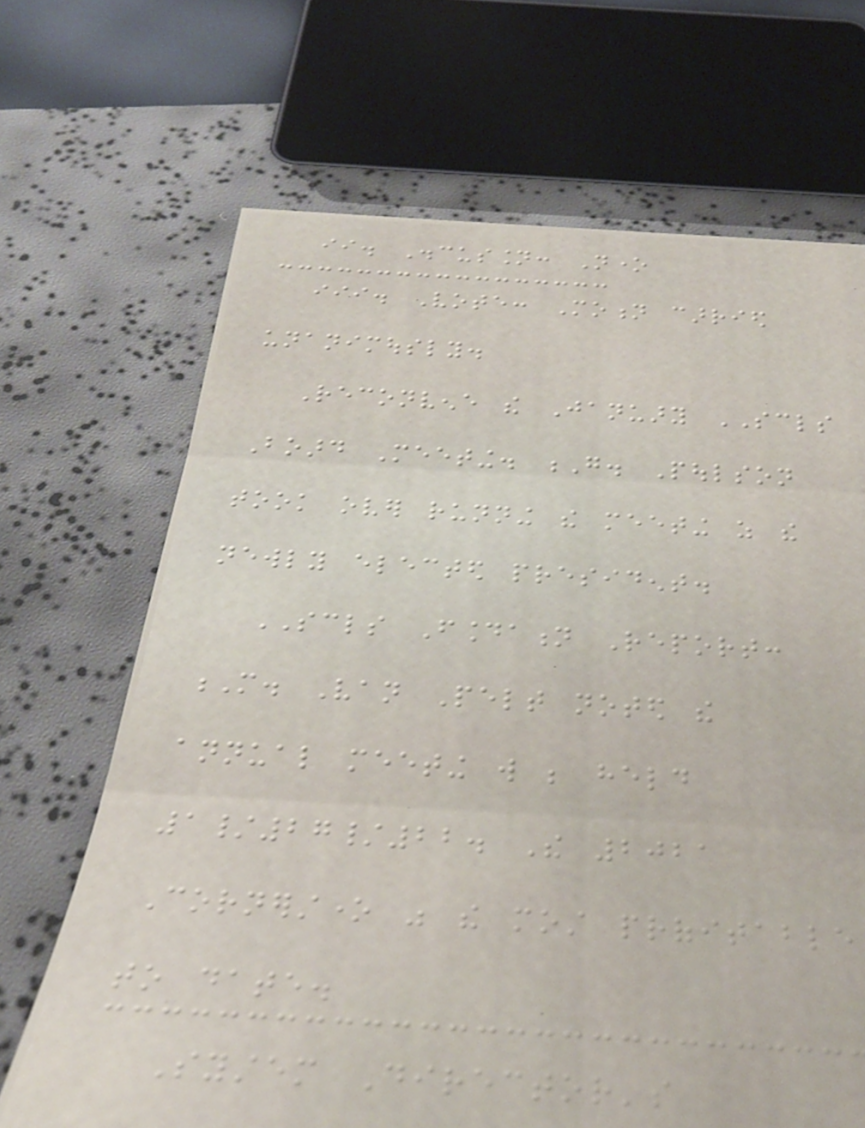ii. Discussion: None
iii. Vote: Motion carried
unanimously.
Reconvene the January SCLS
Board Meeting. G. Poulson
took over running the meeting as the
newly elected president.
SCLS Foundation Report:
M. Van Pelt noted the
annual meeting will be held
1/27/22. The 2021
Cornerstone was the most profitable
to date.
System Director's
